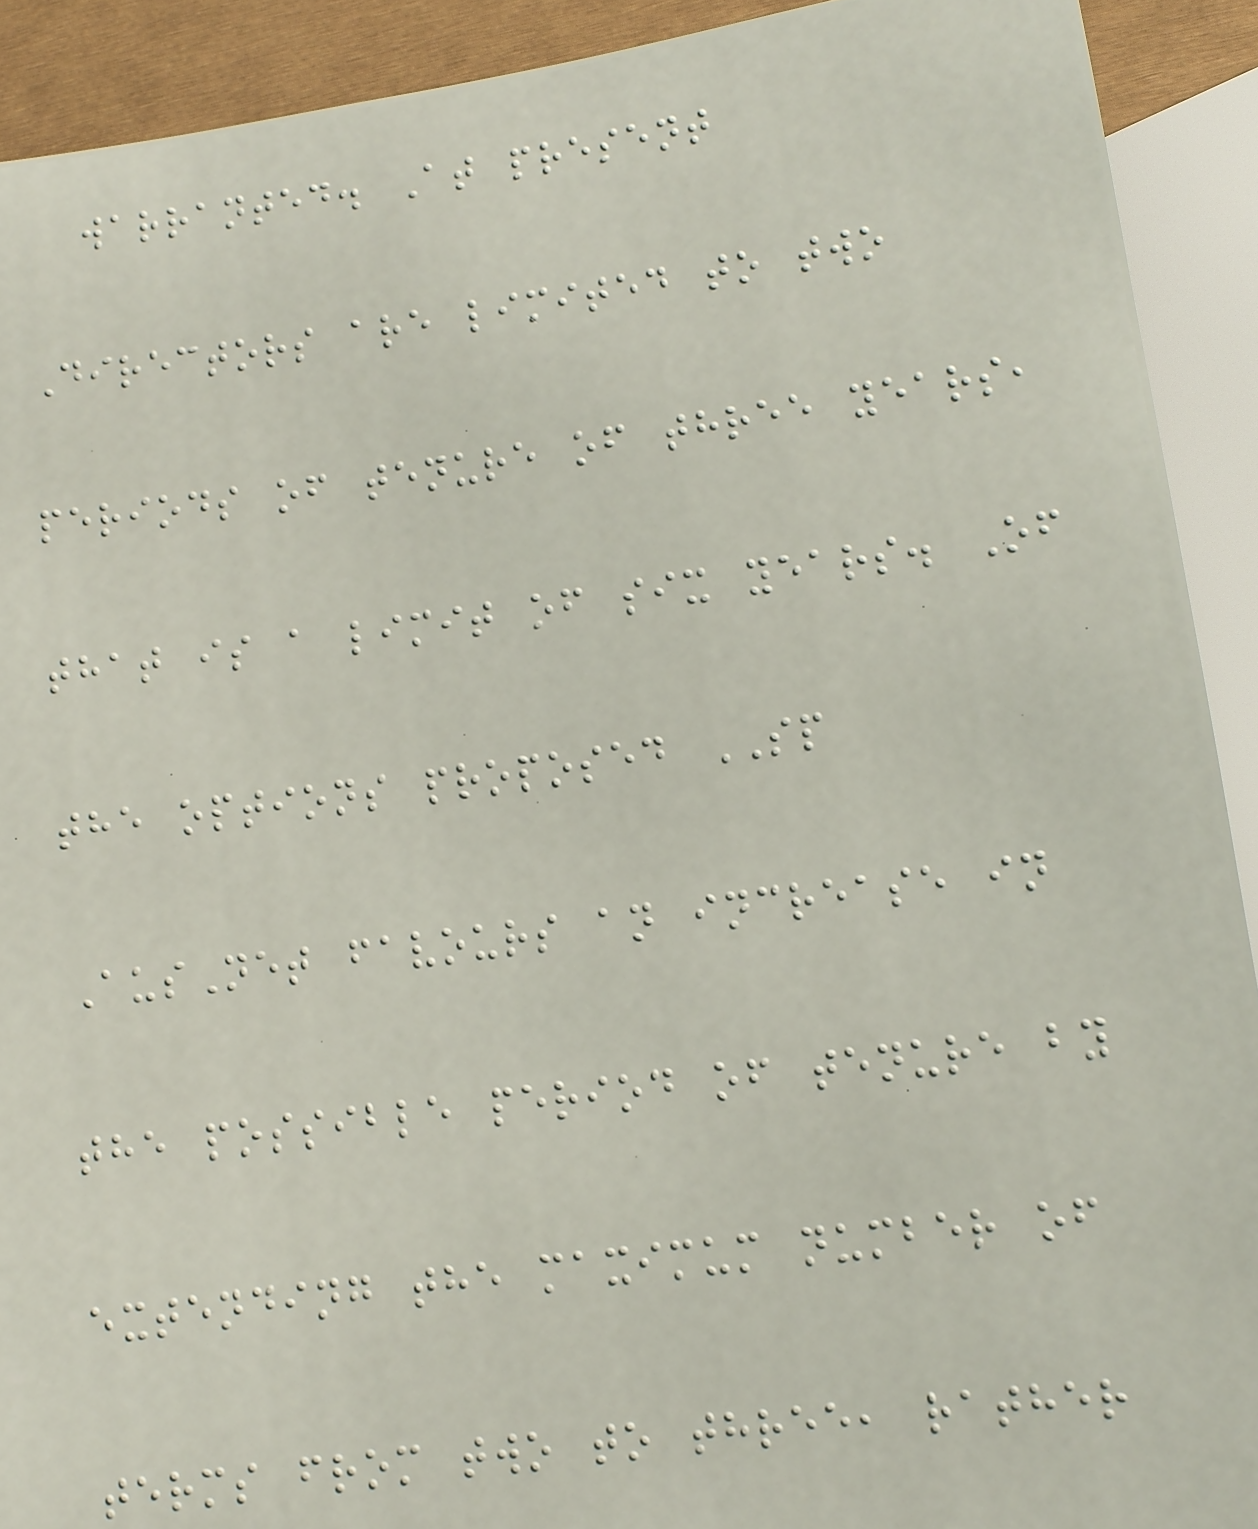warranted. At present
Directors are limited to two
periods of tenure of three years,
that is a limit of six years. Of
the options proposed SP
AusNet favours an increase in
the possible period of tenure by
extending the maximum number of
terms from two to three, rather
